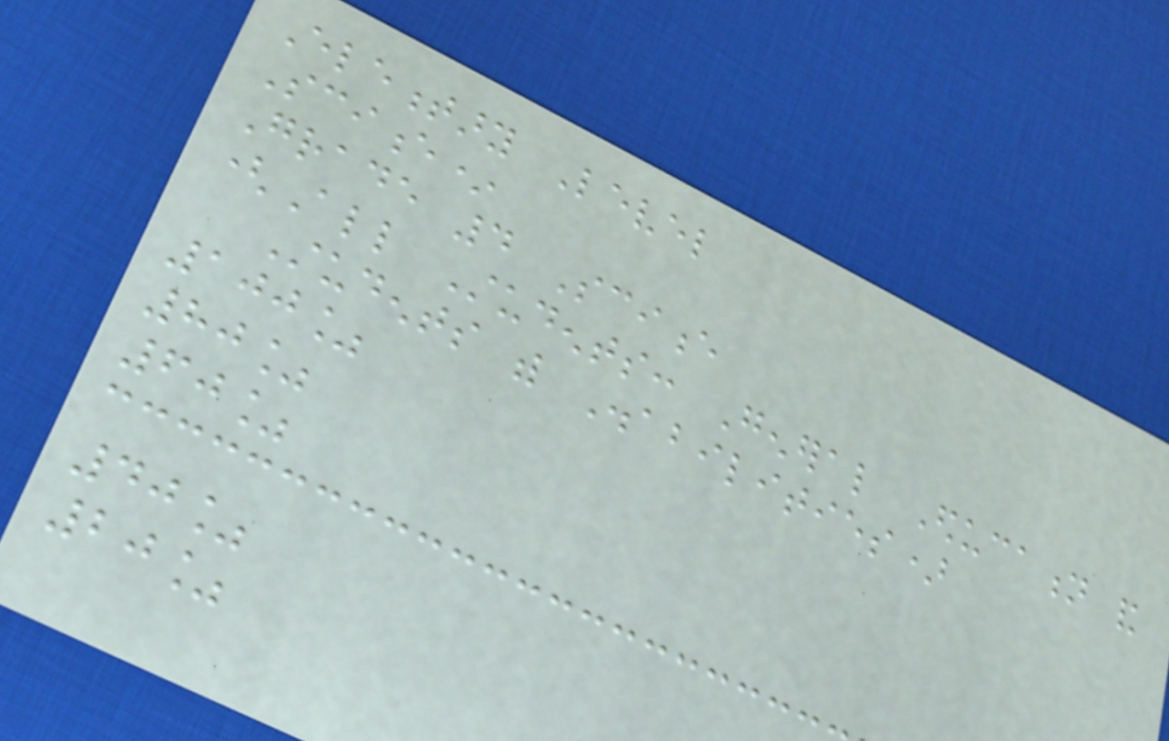Elementary Level
Science*
Grade 4 Science
(All Students: General Education and
Students with Disabilities)
100%
80%
60%
40%
20%
